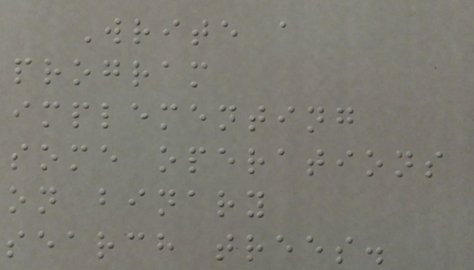Write a
program
implementing
some operations
on binary
search trees.
